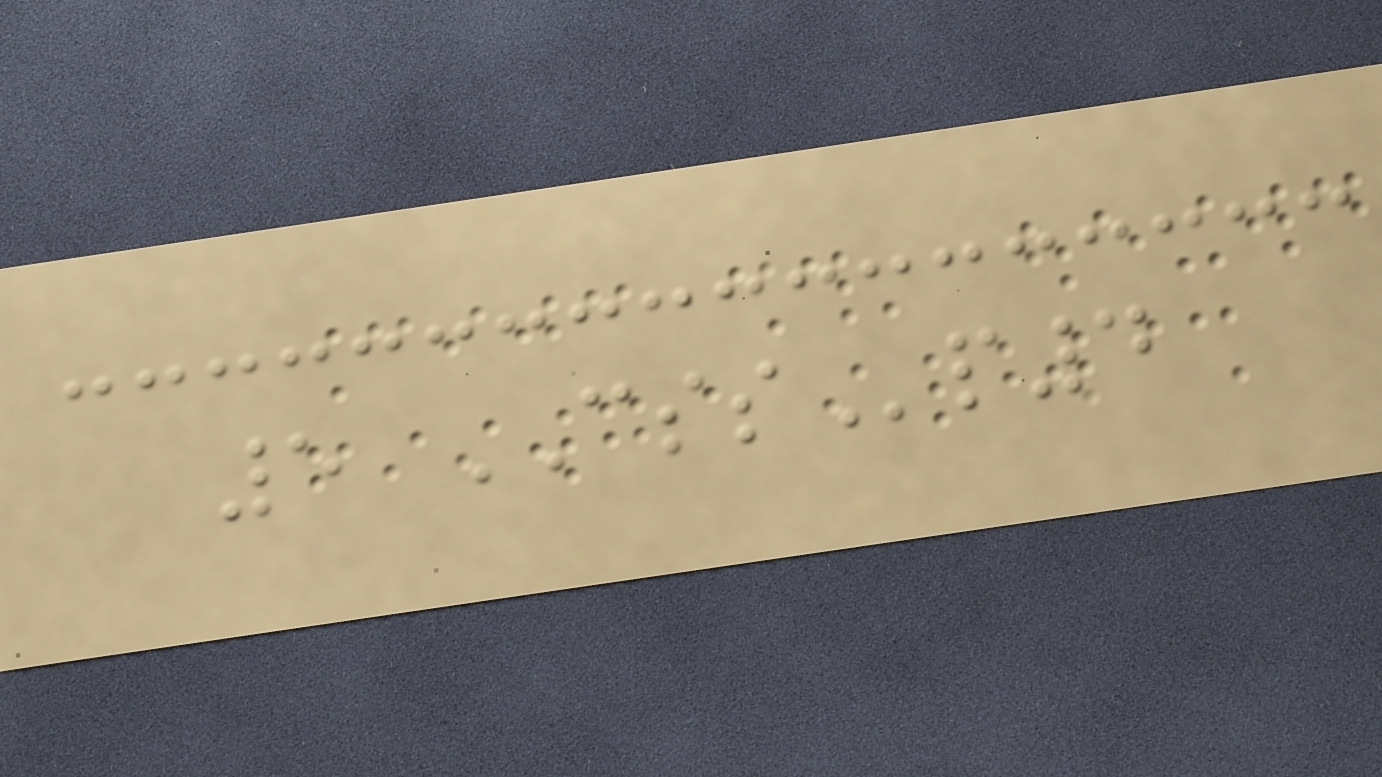5 CSSp4
